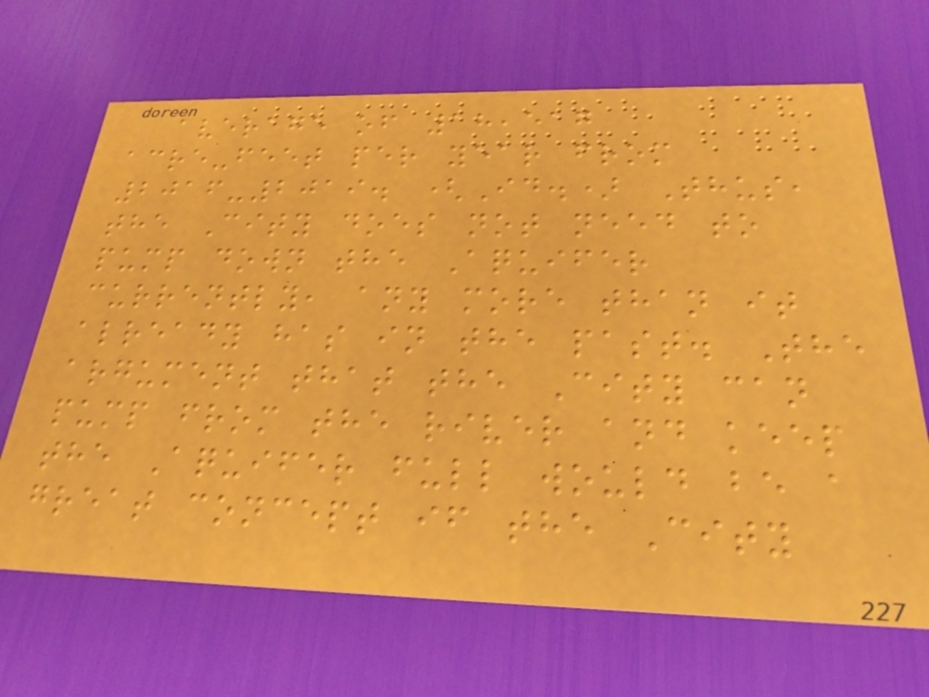average of 18,517
acre-feet per year from
2016-2019. (Id.) Thus,
the City does not need to
pump down the Aquifer
currently, any more than it
already has in the past. The
argument that the City can
pump from the river and keep
the Aquifer full would be a
great concept if the City
